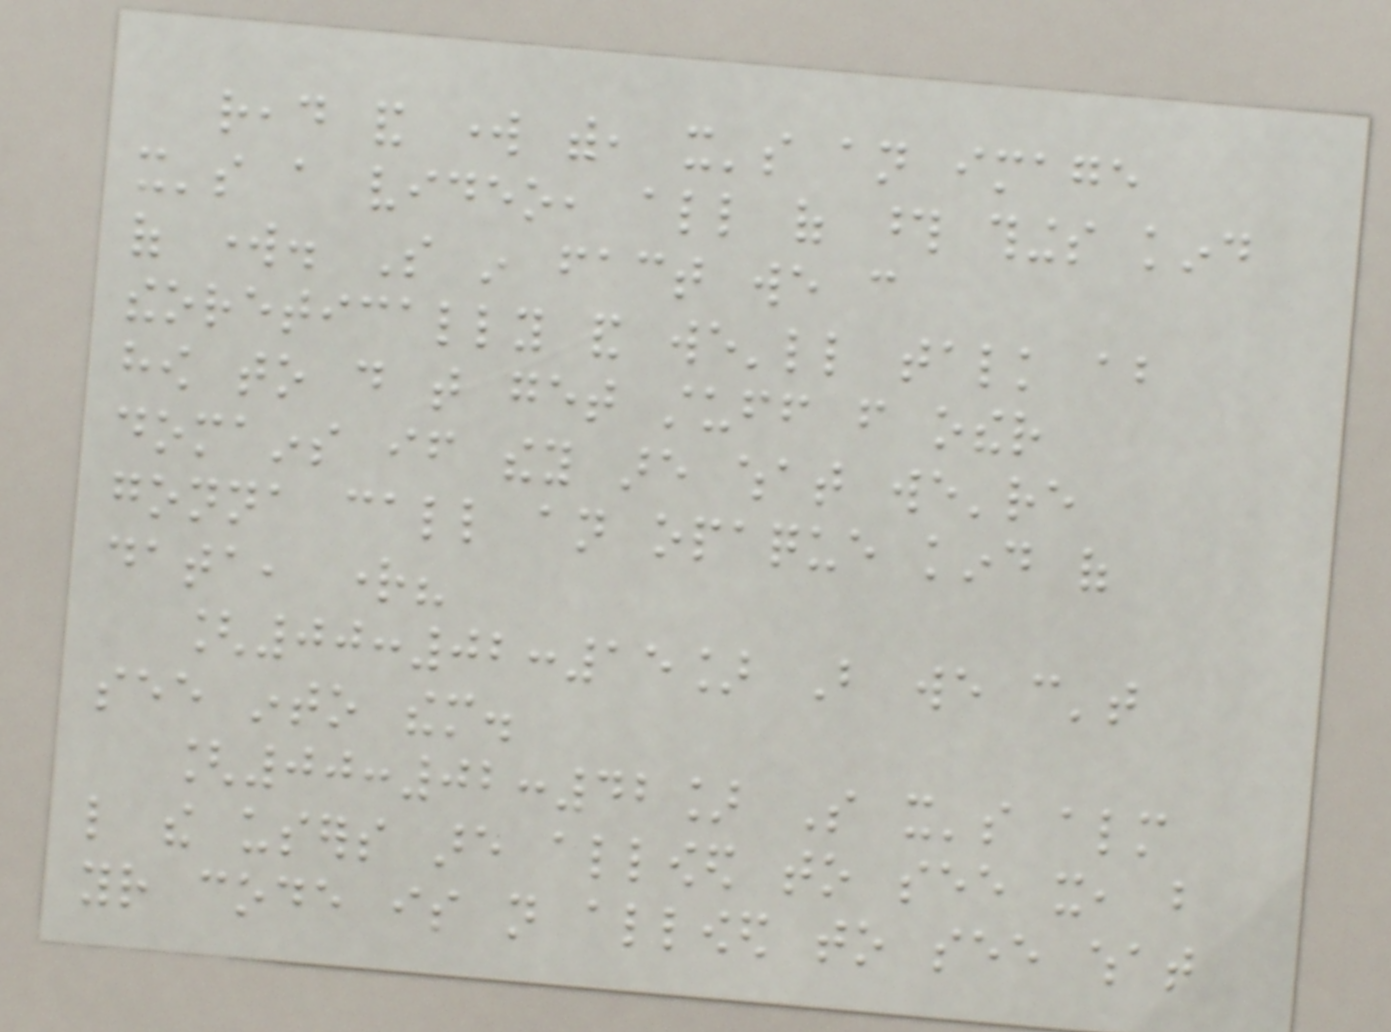read and work with, it's an image
it's a video, all of those things kind
of work. So in fact we can
theoretically and we'll talk about
how to do that get stuff from other
domains if they are what we're
gonna call an opaque kind of
data, right?
[00:02:15] But we can't
see into them.
[00:02:42] So it's almost
like the users are allowed to see it, but
your code is not allowed to see what
